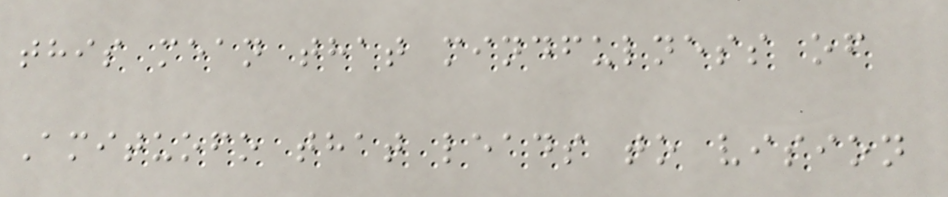this mean that mindfulness of
Amituofo that leads to vision
